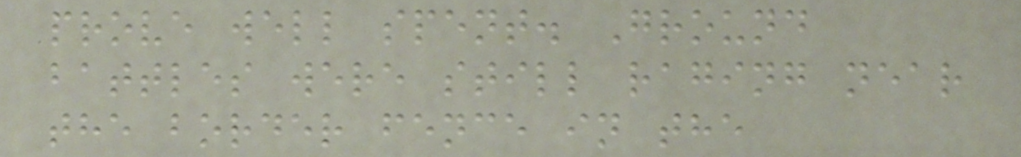prove well spent. Ground
battles were still raging near
the border fence in the
